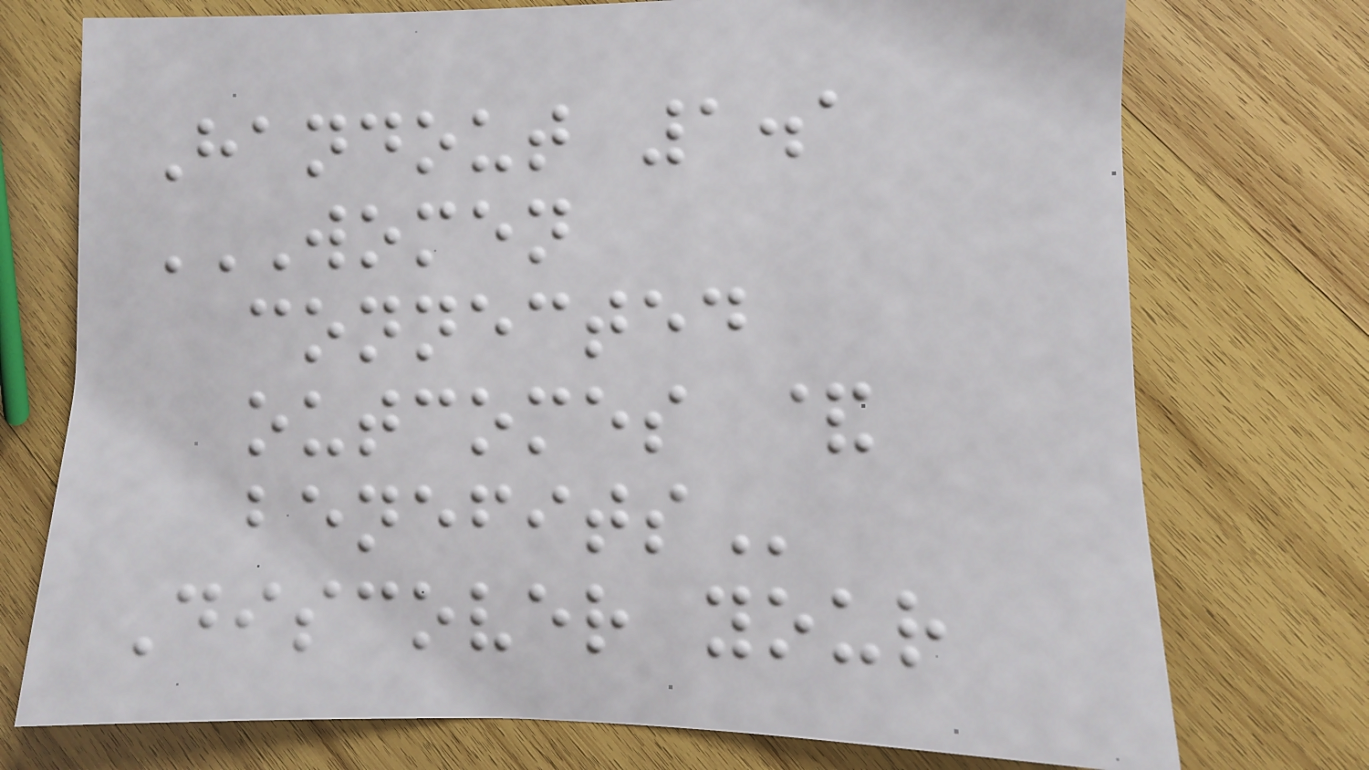Handout 1.1
WOMEN
CONNECTED
OUTCOMES &
BENEFITS
Discover your
